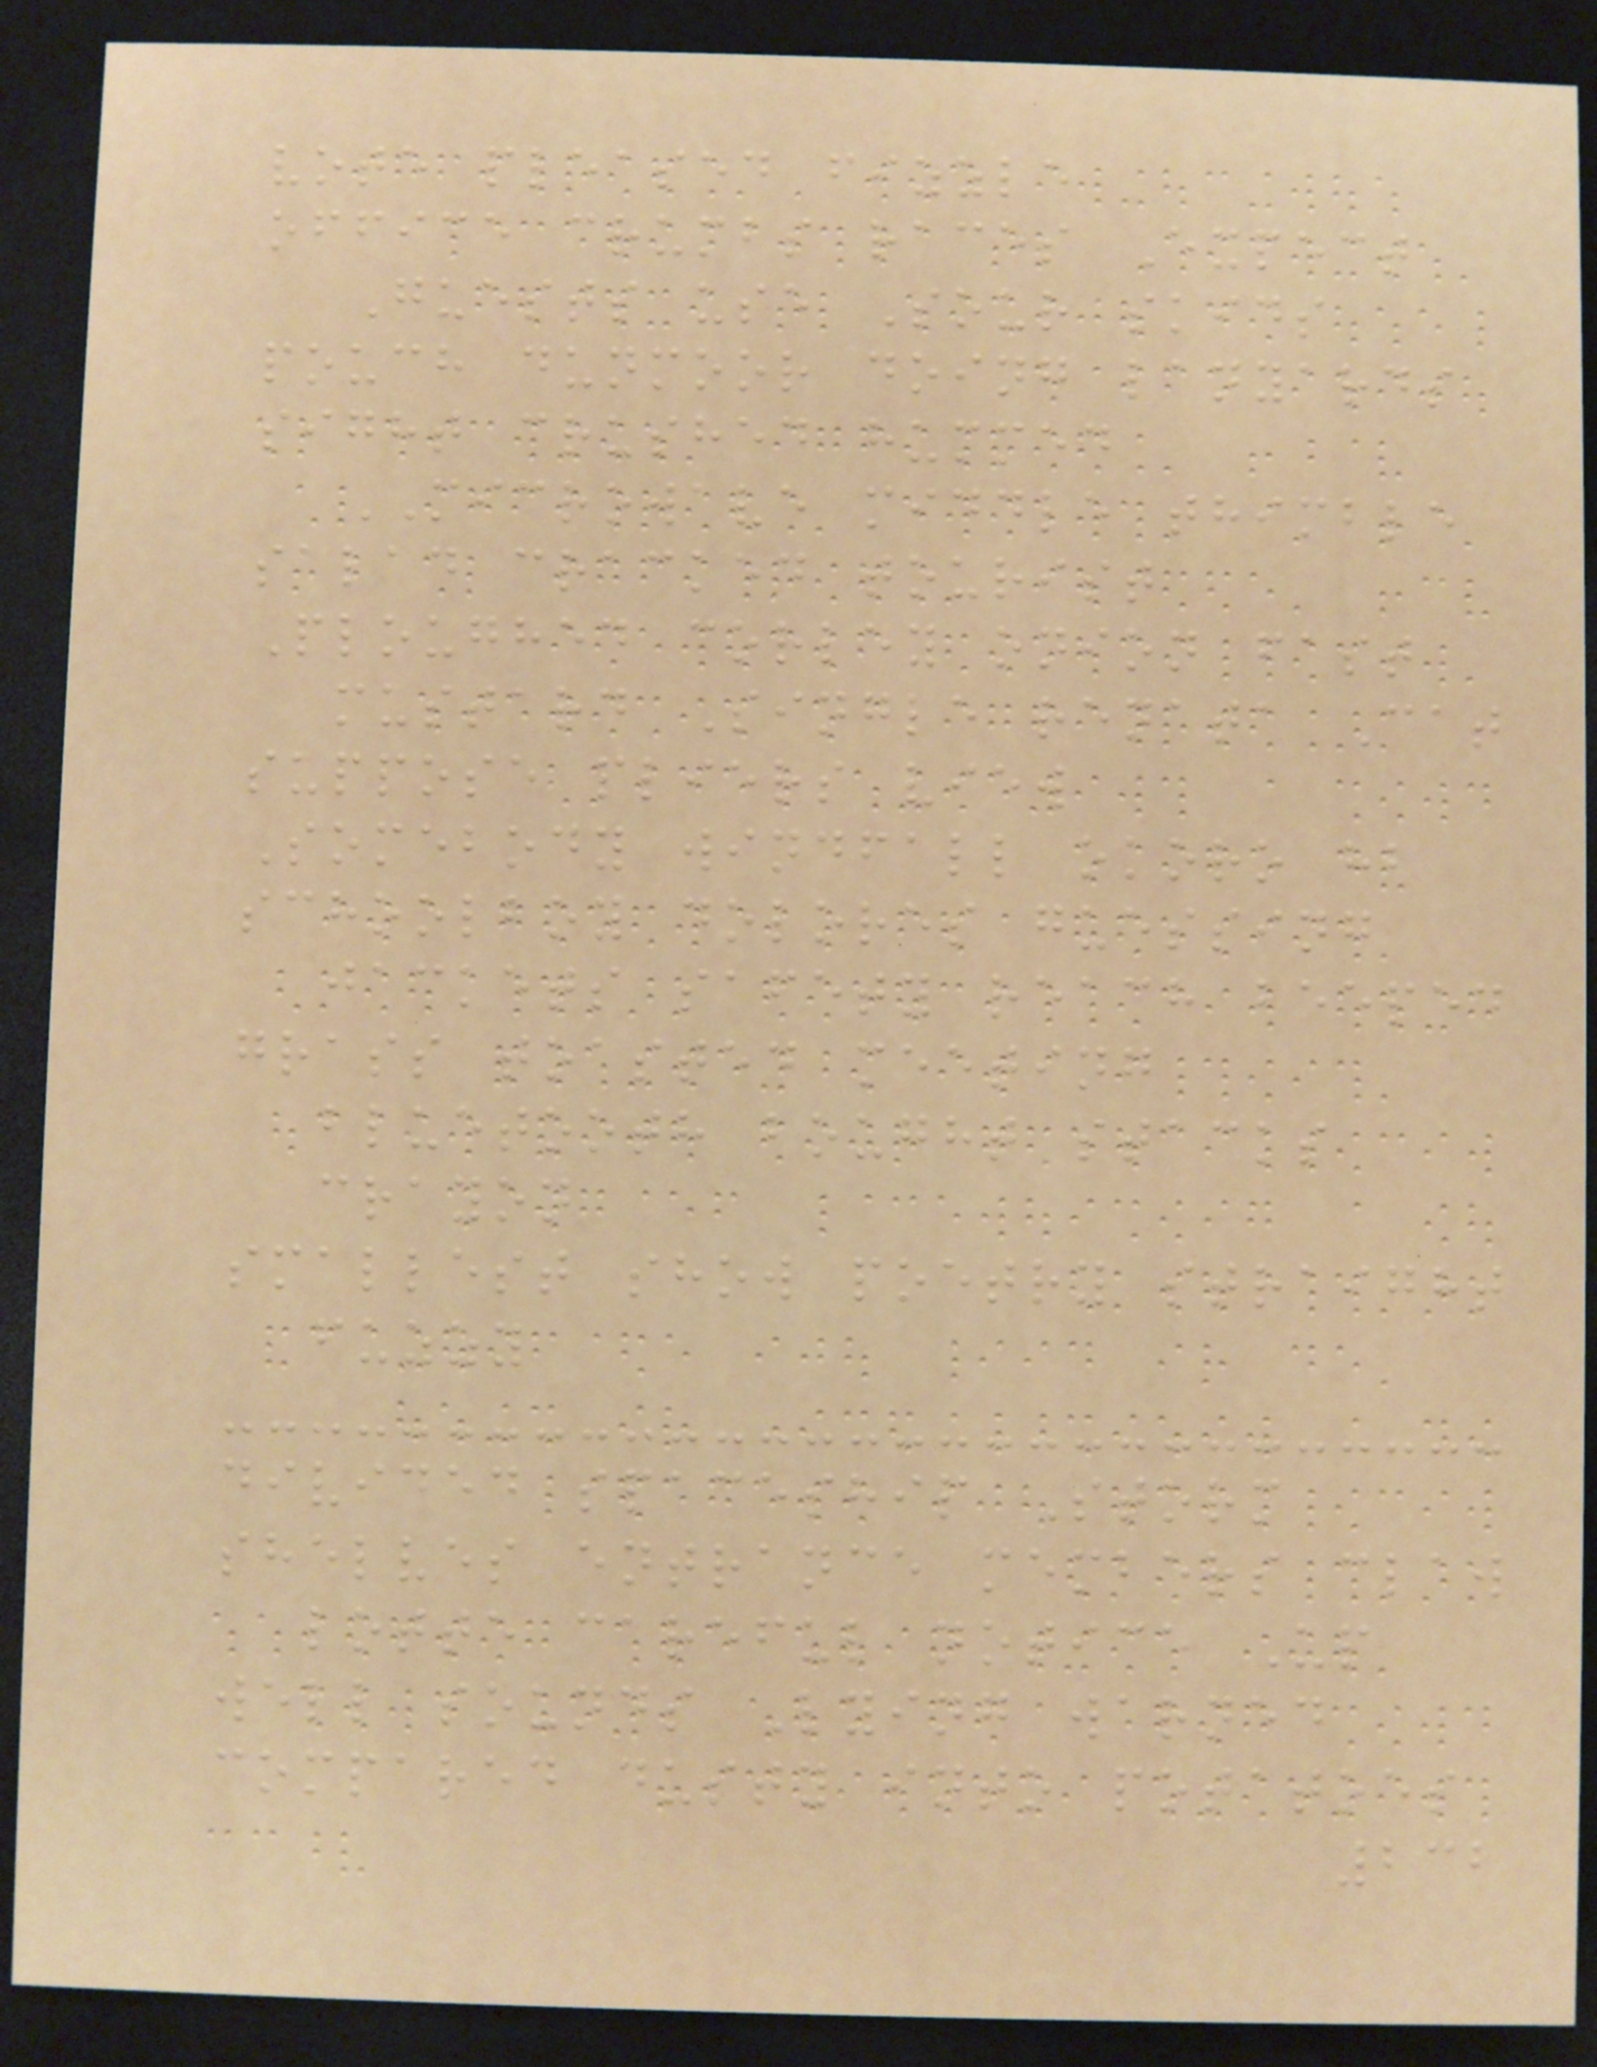vote pleased fizzle
office crumbs races Expect
Guests use Sour skids
pouch dunmoor doing lanyards
sight crushed hummed
MICROWAVE middle thimble
salad cracked tourist
Ploughed corley onion fast
mustard Single renata Cat
suppose pliers view
Somebody windfall okoro hb
schoolboy dolores guessing
jackets safety reach beeped
grass toasted meeting
bluetooth bought stacks
crayon
smallest show poetry straight
fuzzy
divided spaceship Storm
shelves entrance members claw
lotte careful notice Up
well sounds Lying warned
compared dusty into potatoes
232
